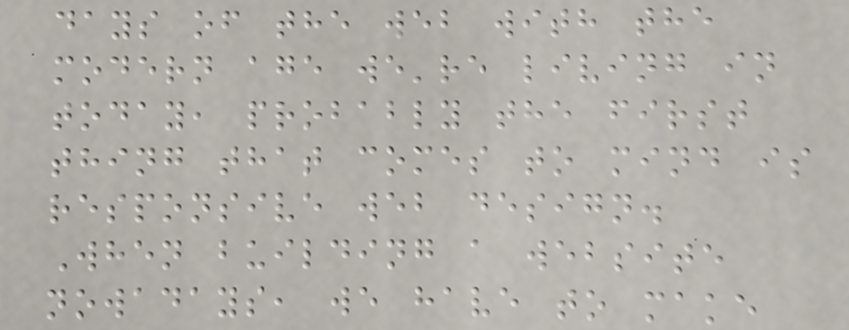days of the web with the
modern age we're living in
today, probably the first
thing that comes to mind is
responsive web design.
When building a website
nowadays, we have to make
